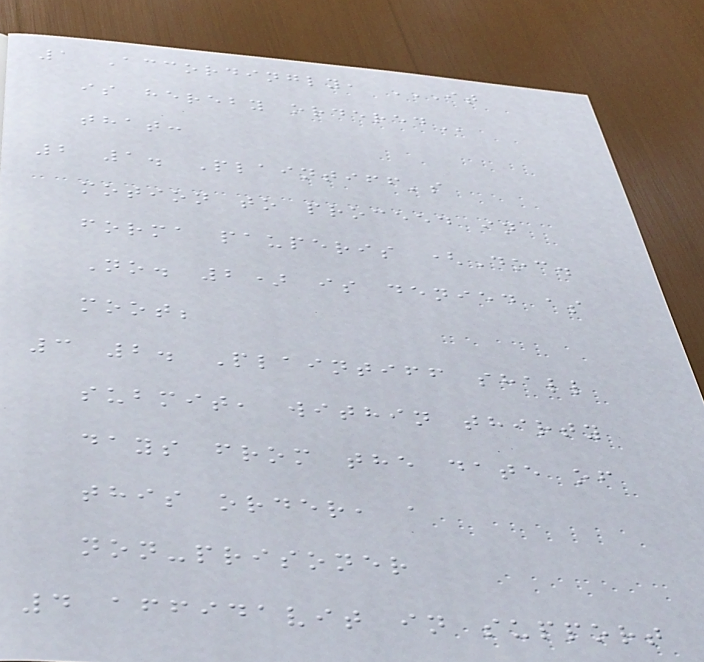1 Accordingly, IT
IS HEREBY ORDERED
that:
2 1. Plaintiff's
motion to proceed in
forma pauperis (Doc.
No. 2) is denied as
moot;
3 2. Plaintiff shall
submit, within thirty
days from the date of
this order, a
non-prisoner
4 affidavit in support
